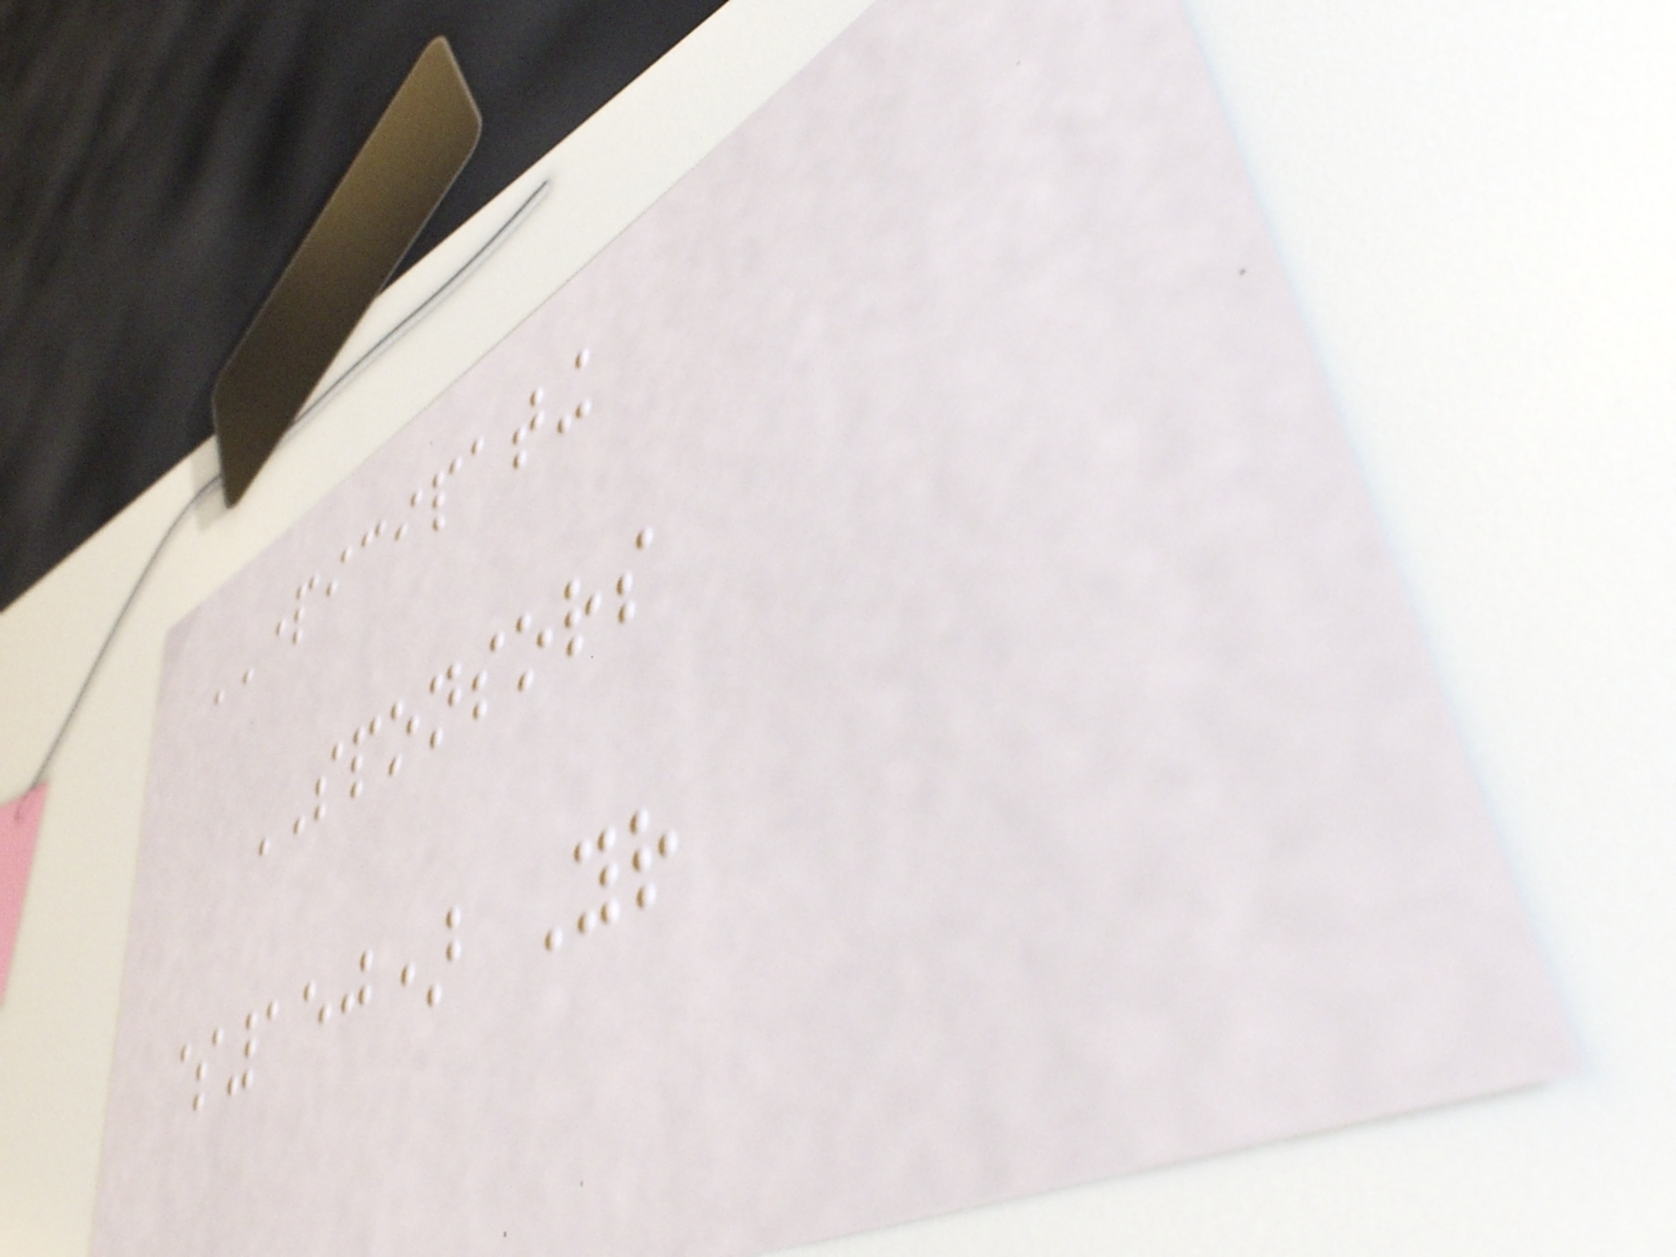PARTICIPATING
SPONSORS
$150) Your
